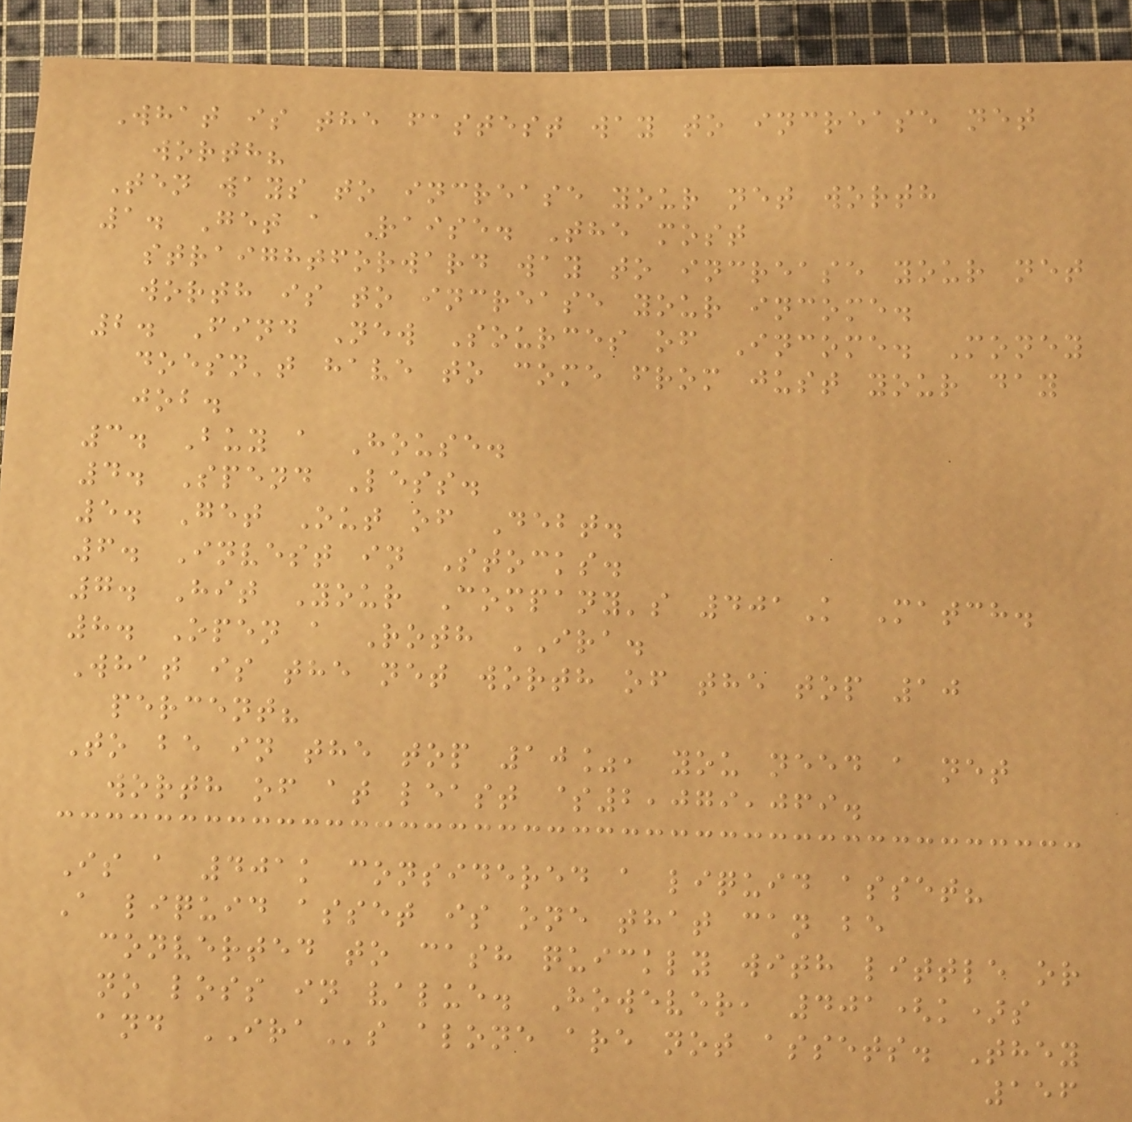What is the fastest way to increase net
worth?
Ten ways to increase your net worth
1. Get a Raise. The most
straightforward way to increase your net
worth is to increase your income.
2. Find New Sources of Income. Money
doesn't have to come from just your day
job.
3. Buy a House.
4. Spend Less.
5. Get Out of Debt.
6. Invest in Stocks.
7. Hit Your Company's 401K Match.
8. Open a Roth IRA.
What is the net worth of the top 10
percent?
To be in the top 10%, you need a net
worth of at least $2,079,069.
Is a 401k considered a liquid asset?
A liquid asset is one that can be
converted to cash quickly with little or
no loss in value. However, 401(k)s
and IRAs alone are not assets. They
156
